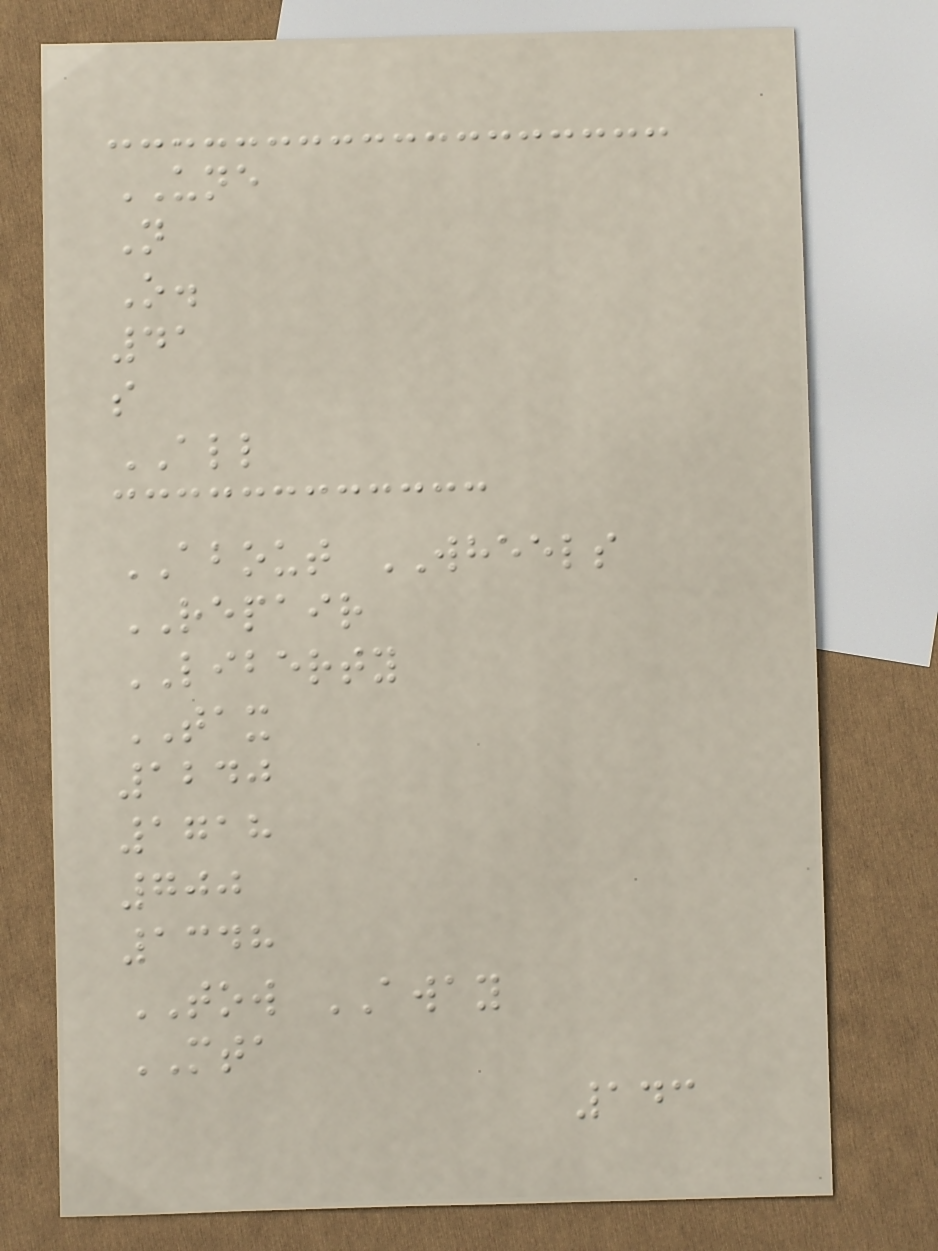UNE
N
O.
41
s
ALL
ABOUT WHEELS
REPAIR
LIBERTY
TAX
1240
1718
700
1348
TOW AWAY
MTA
143
